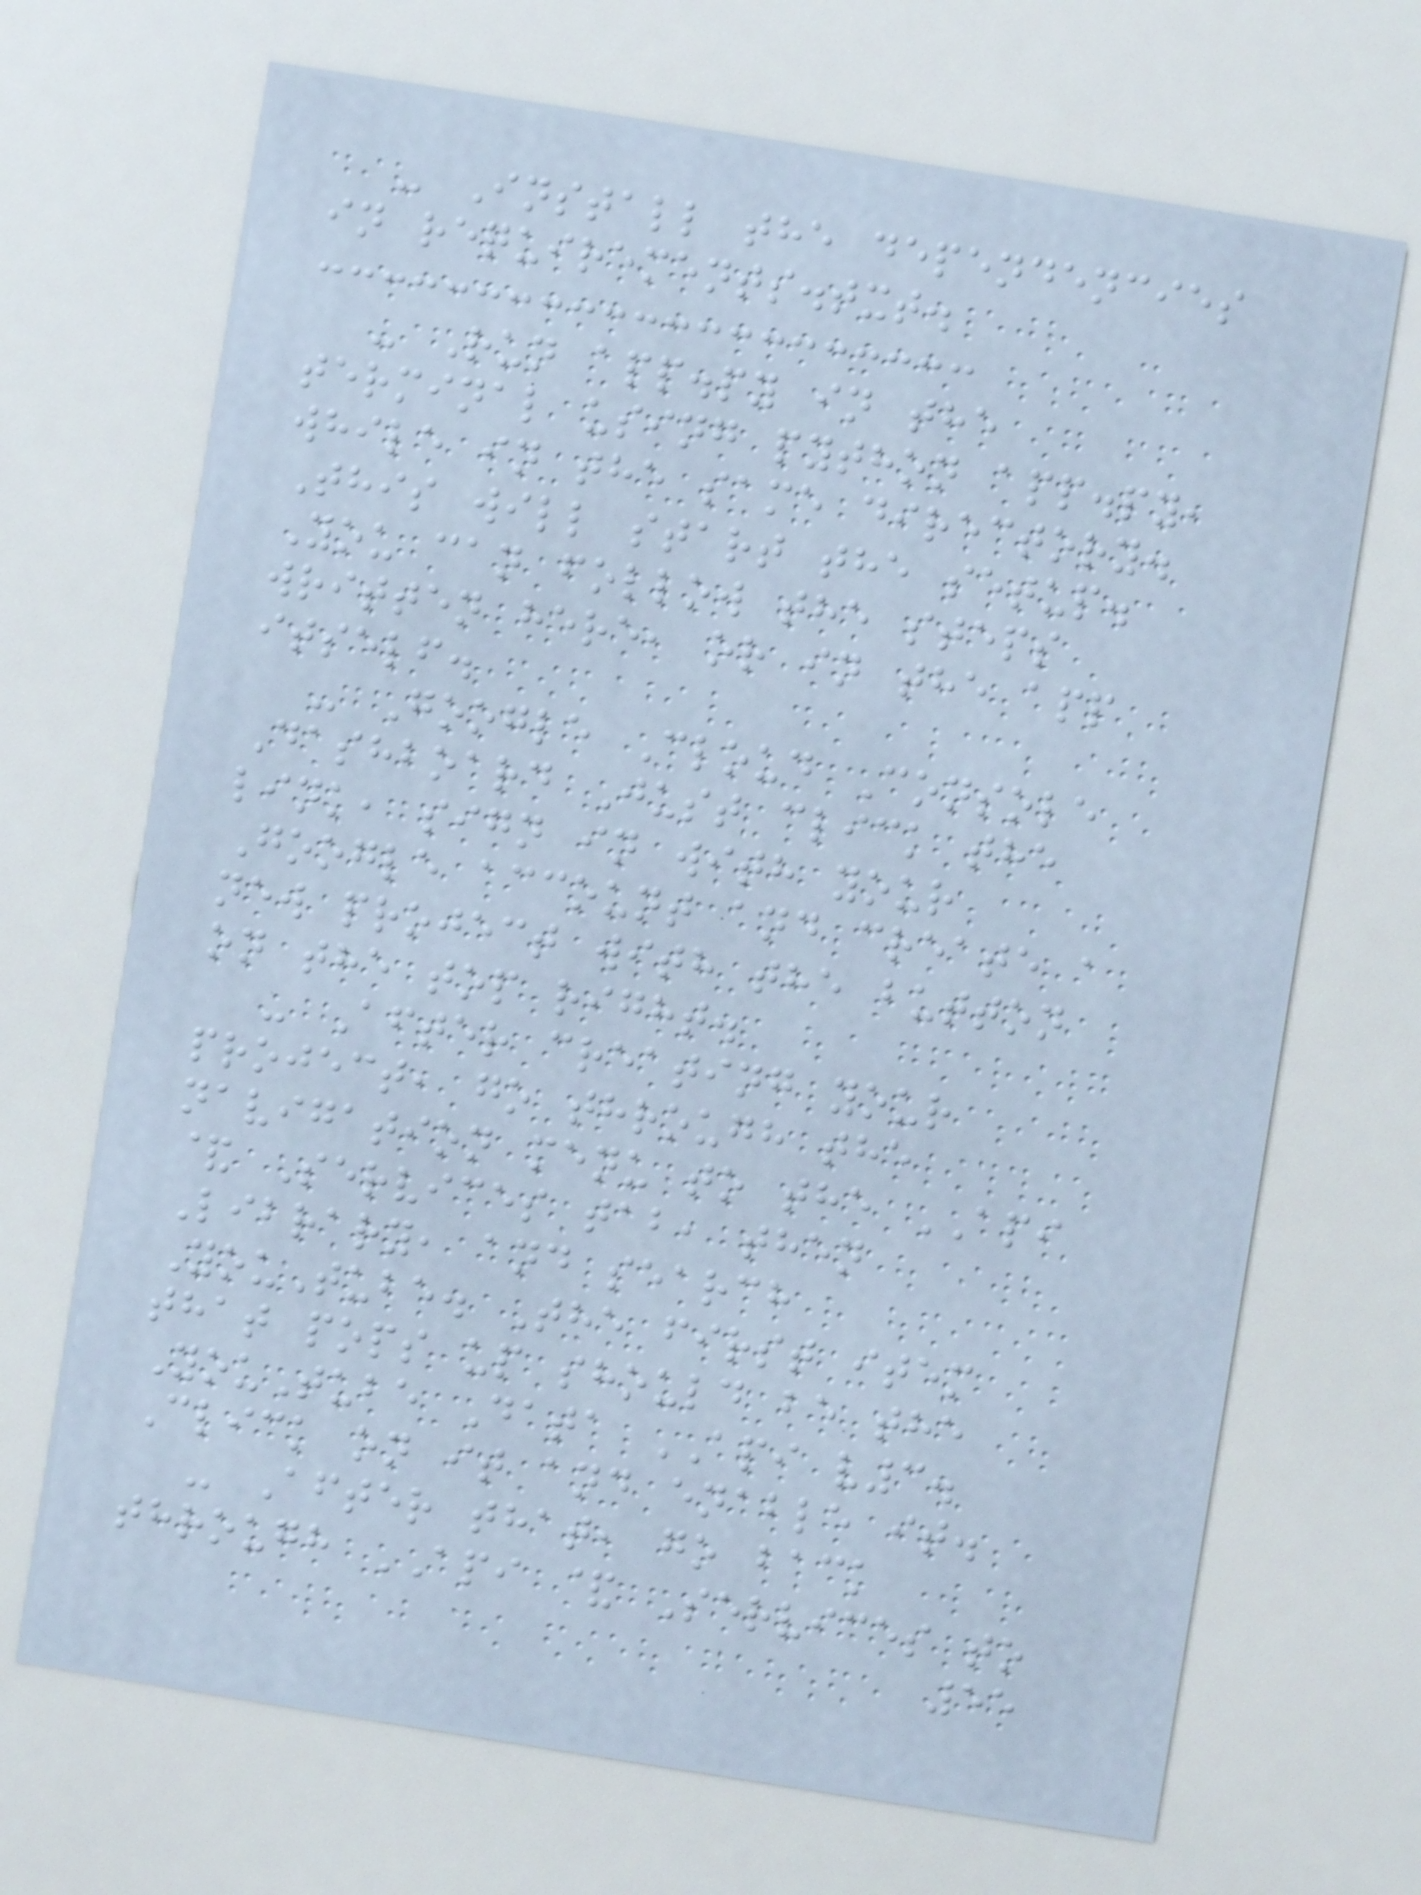- Install the dependencies
in requirements.txt.
- Run app.py in the
terminal using python app.py,
while in the same directory.
This will start the setup.
You can follow the steps
written here, or in the app
itself.
- Google Cloud Console
Dashboard Just click the
link, sign in with your
Google account and create a
new project with the button
on the top right.
- After creating your
project, go through the
navigation menu to the API
& Services tab, then
Library, and search
YouTube. The first item
that pops up should be the
YouTube Data API v3.
Click on it and enable it.
- After that, go back
through API & Services to
55
